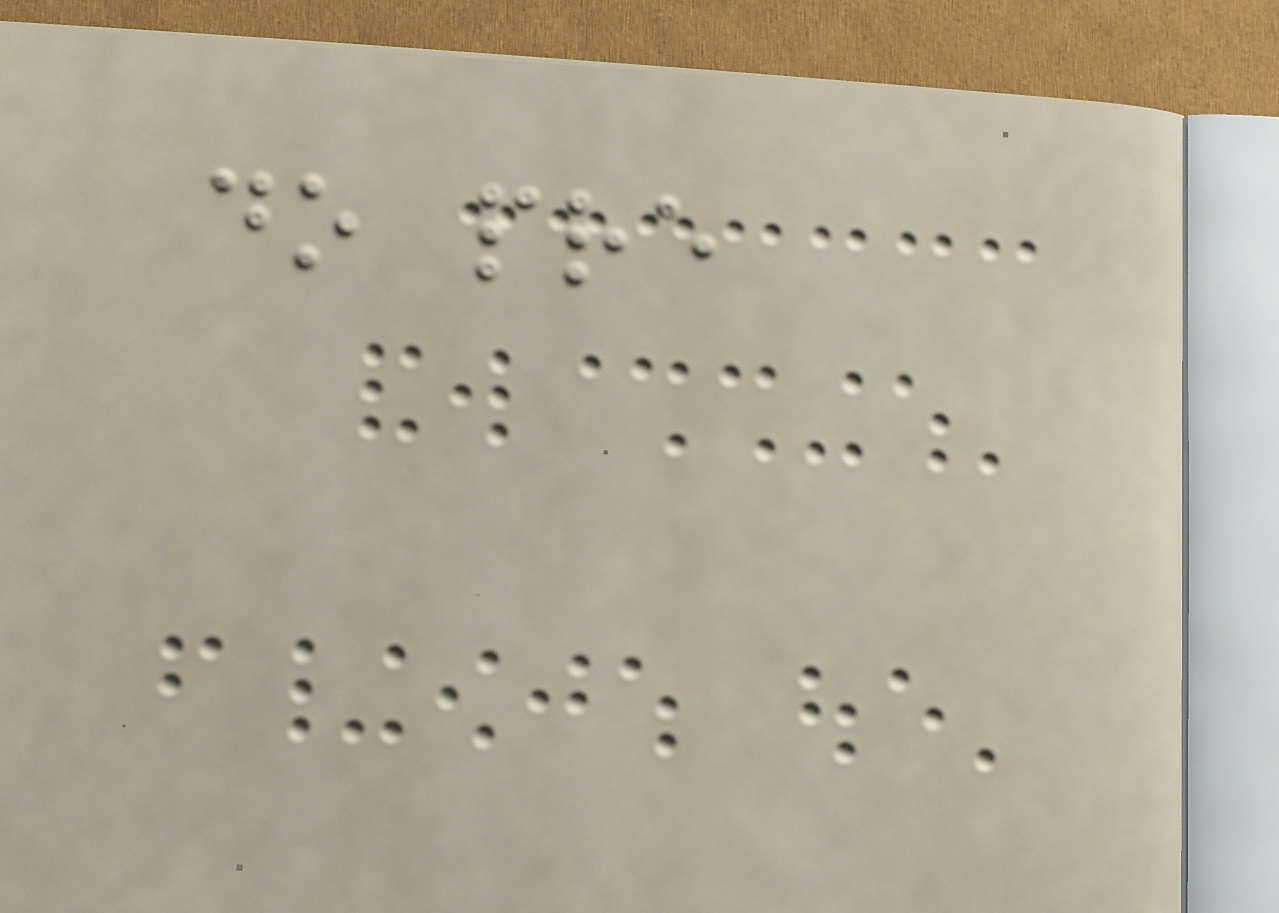do pre
